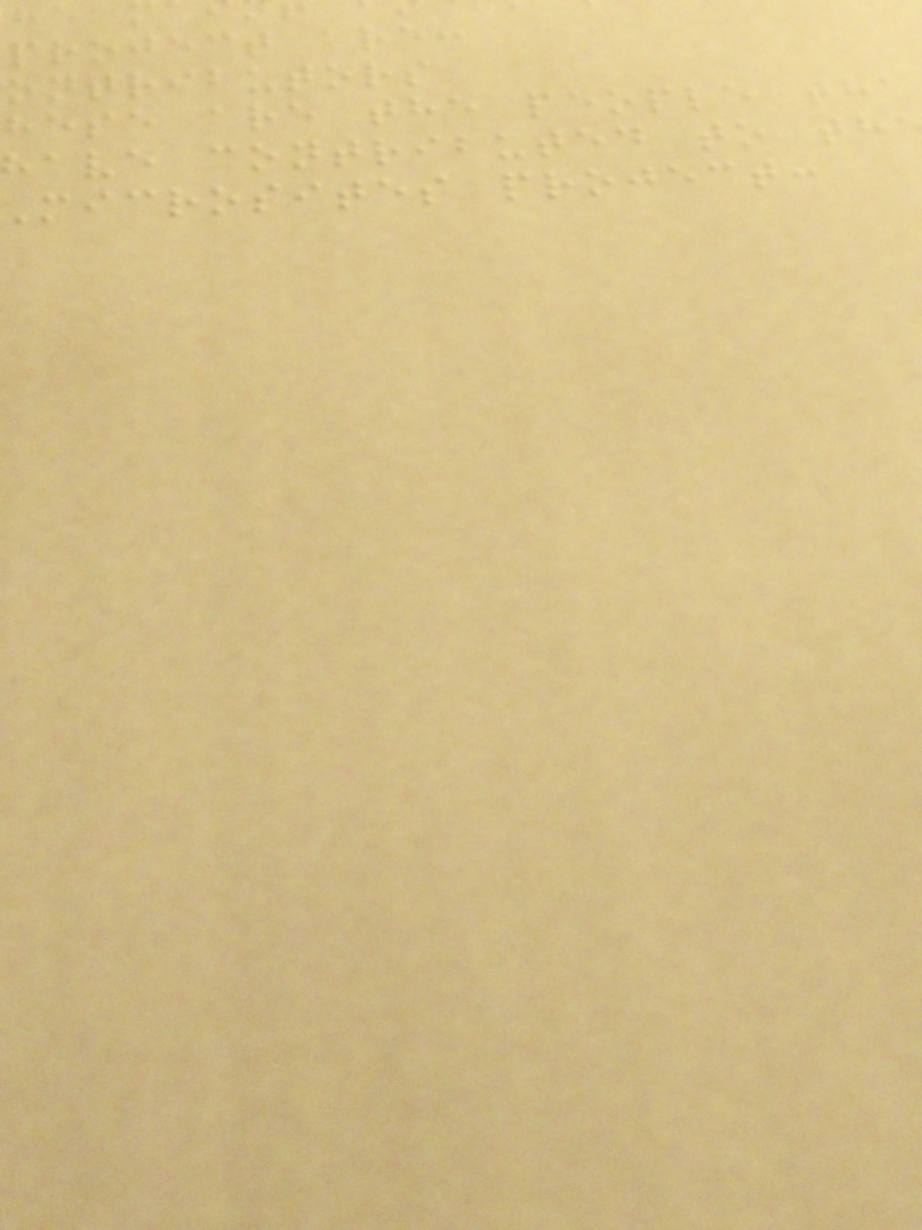project are:
ontributors
hese are the people tha
have contributed to th
microsites project:
